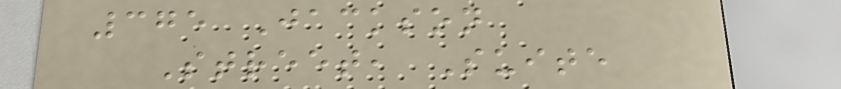375 Jackson
Street, Suite
